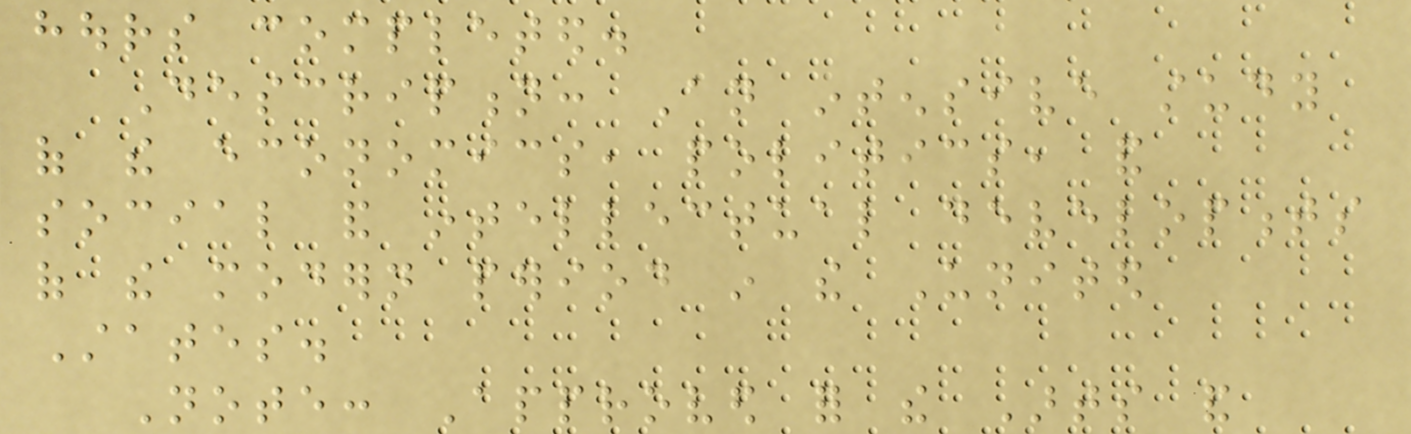hours completed.
Description: An intensive study
of the economics, politics, and
social and intellectual developments
of the modern period in the United
States.
Note: Approved for the Arts and
